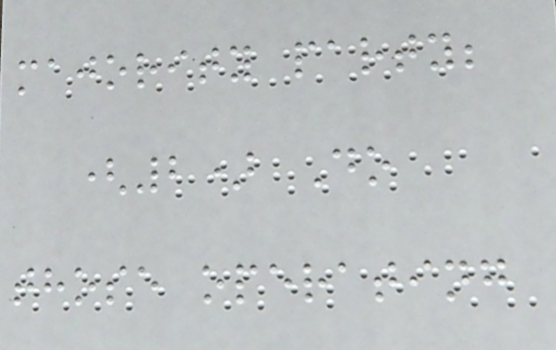majority party;
(2) Do
those operating
